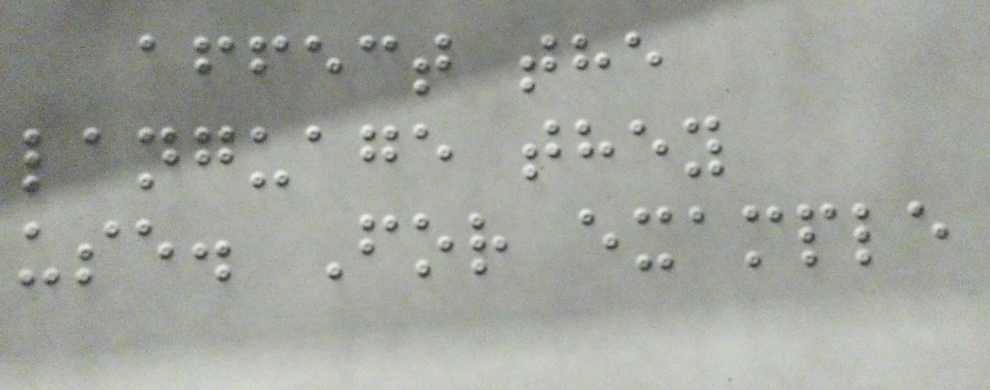affect the
language they
use. For example
